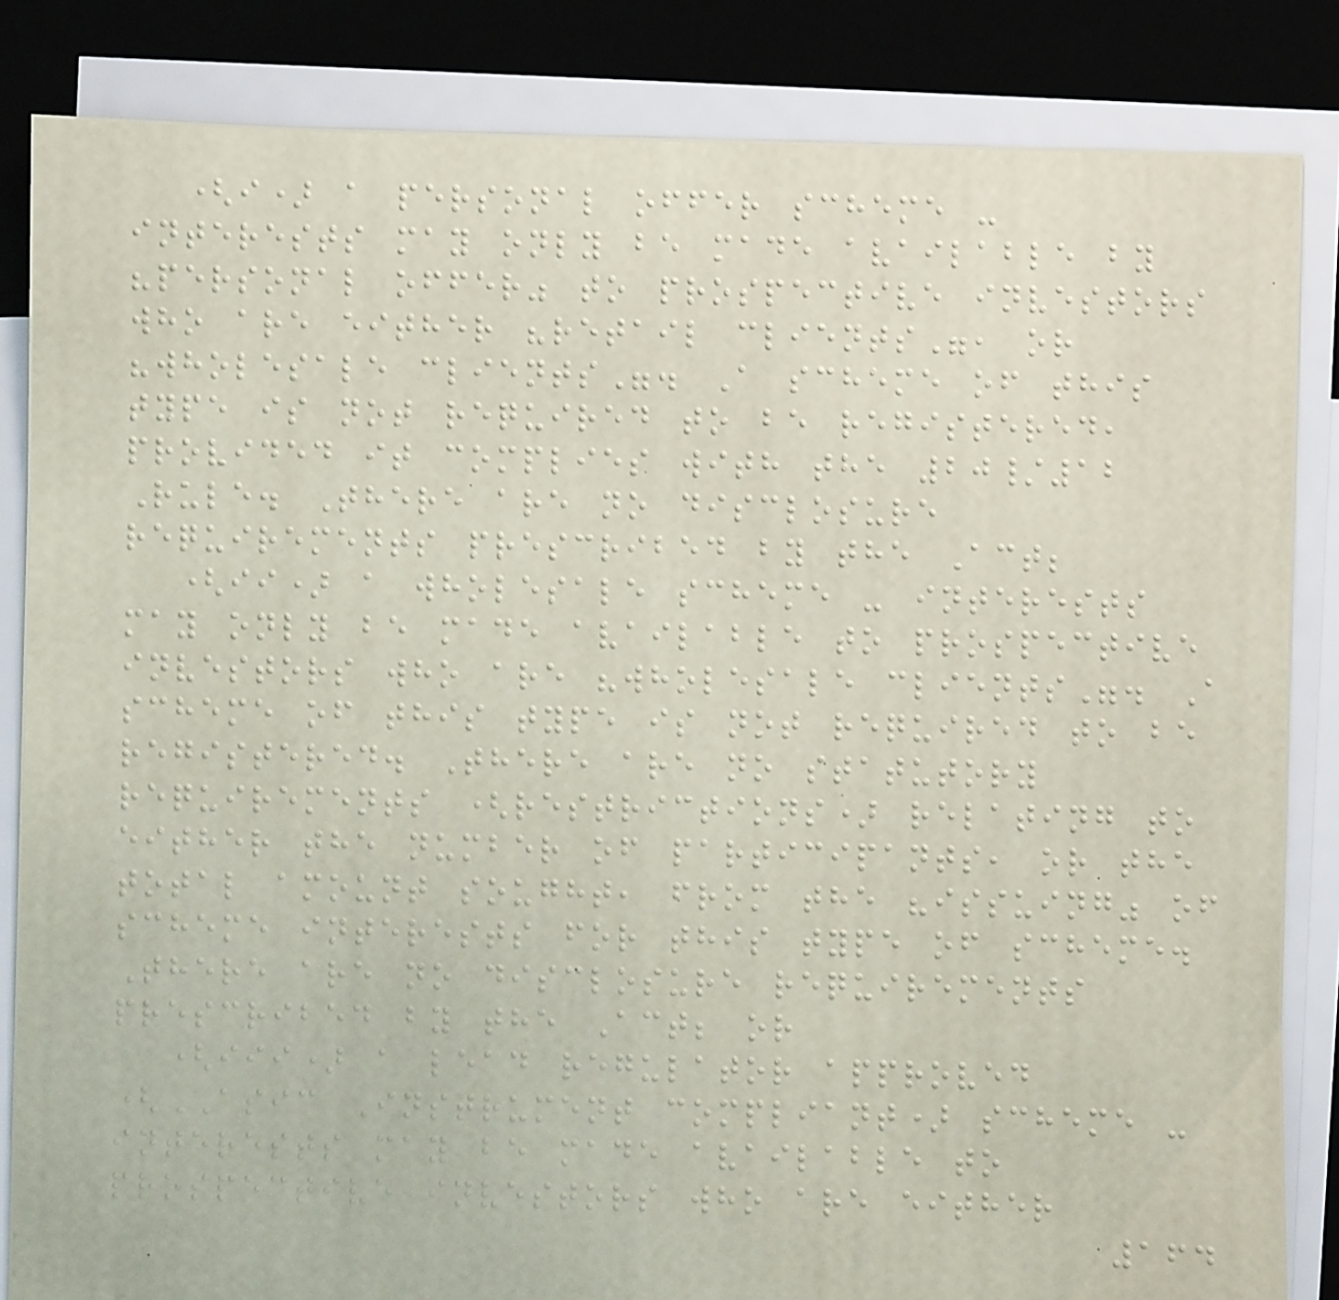(i) a personal offer scheme -
interests may only be made available by
"personal offer" to prospective investors
who are either "retail clients", or
"wholesale clients". A scheme of this
type is not required to be registered,
provided it complies with the 20/12
Rule. There are no disclosure
requirements prescribed by the Act;
(ii) a wholesale scheme - interests
may only be made available to prospective
investors who are "wholesale clients". A
scheme of this type is not required to be
registered. There are no statutory
requirements (restrictions) relating to
either the number of participants, or the
total amount sought, from the "issuing" of
scheme interests for this type of scheme.
There are no disclosure requirements
prescribed by the Act; or
(iii) a lead regulator approved
(ASIC Instrument compliant) scheme -
interests may be made available to
prospective investors who are either
164
